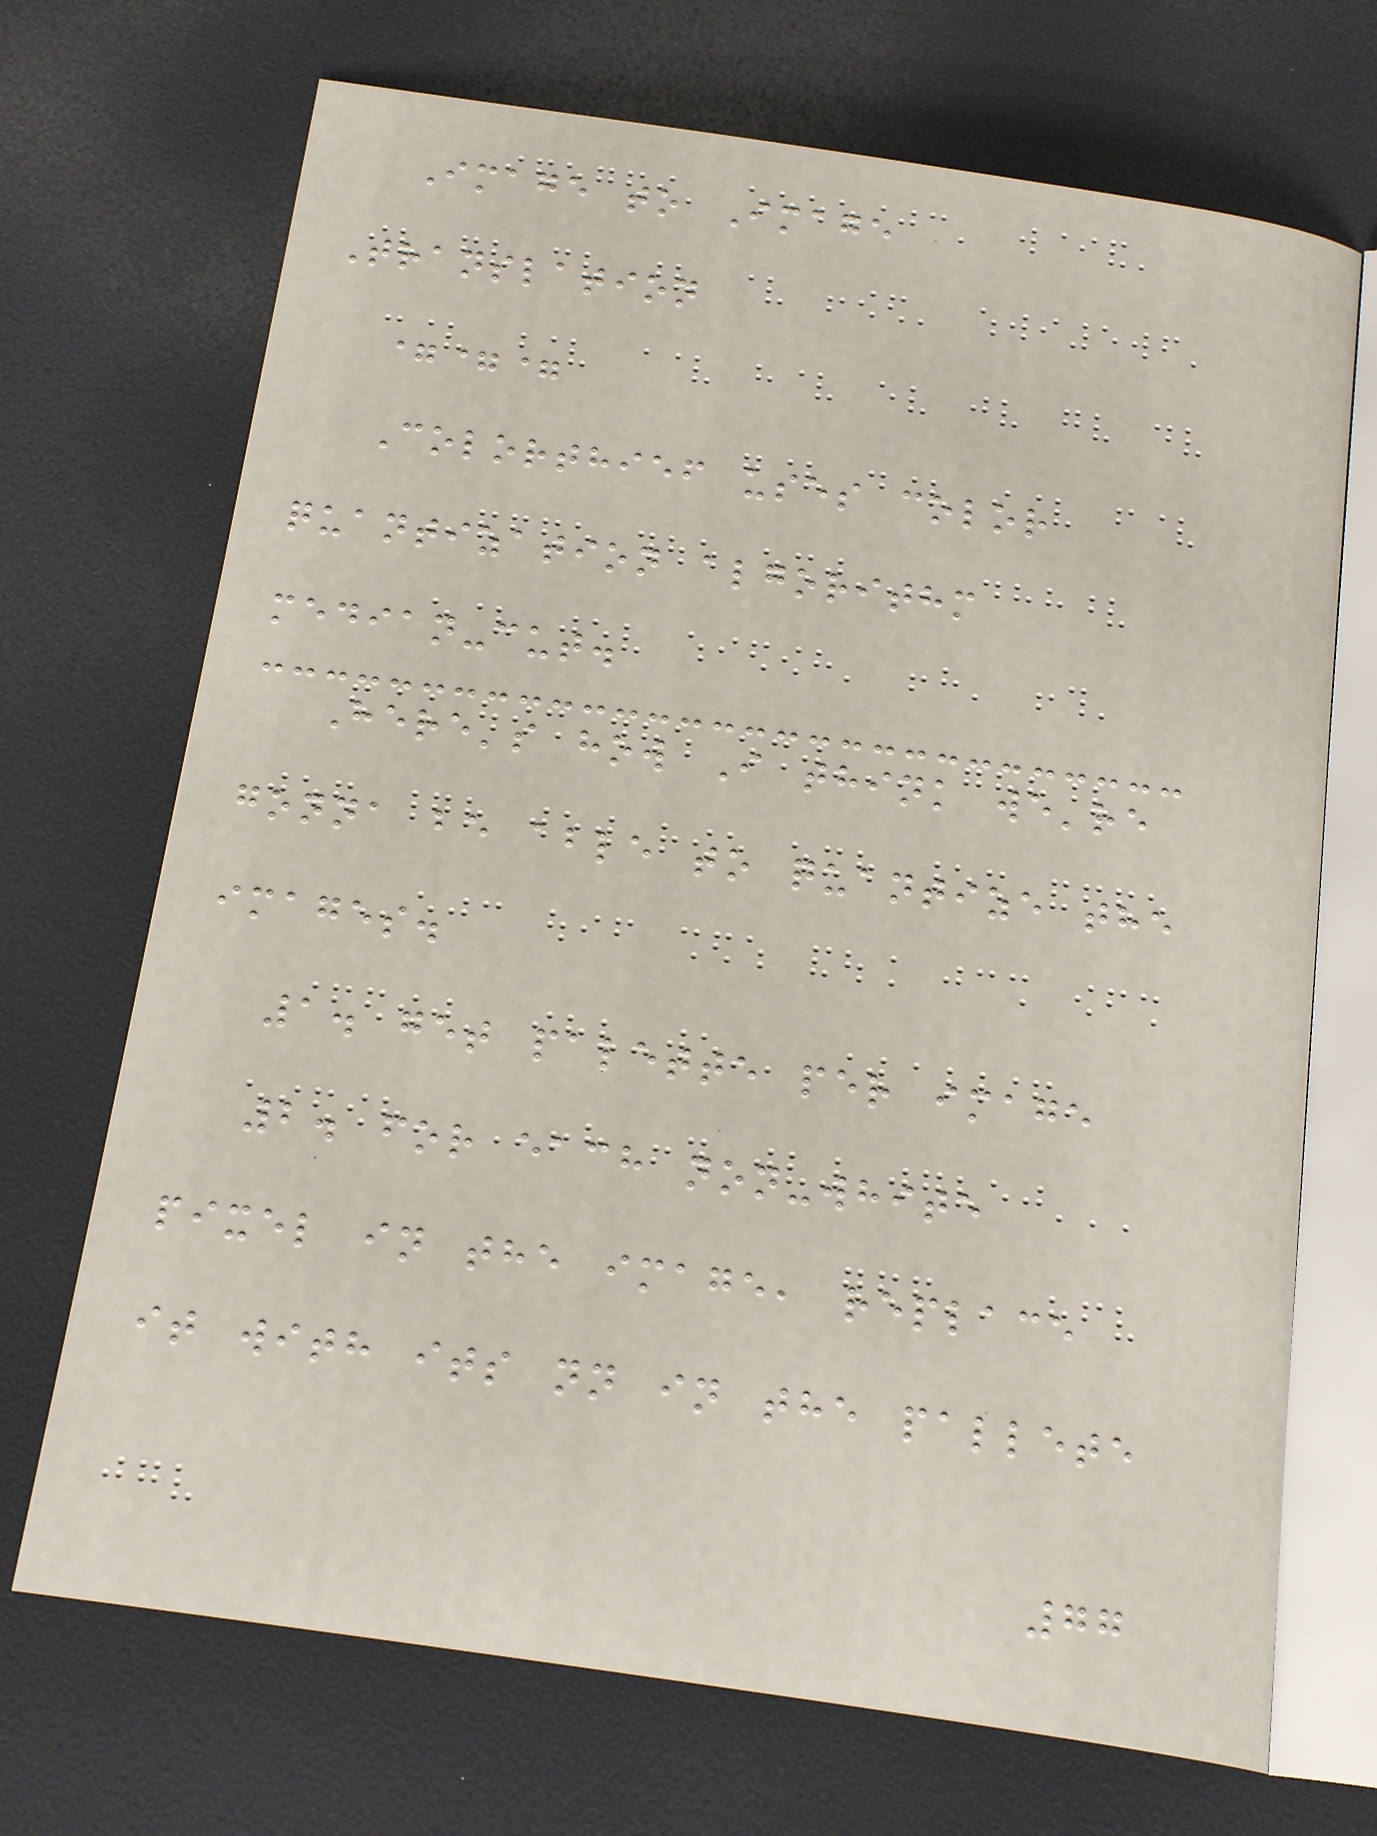Image to Image
Translation
===
Colorthief uses color
quantization algorithm
median-cut.
Here's how I think we're
gonna be able to quantize the
images.
1. get palette per image
2. for each non-white
pixel in the image, replace
it with its nn in the pallete
77
